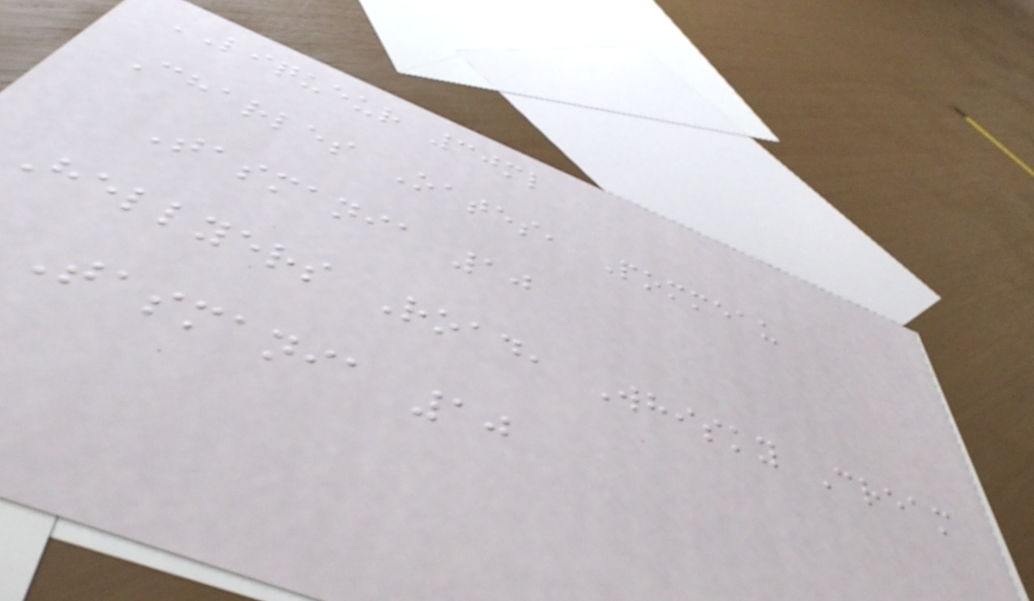LIQUEUR 30ml
Charles Oates, Pommeau
Tasmania 10
Hellyers Road, Whisky Cream
Tasmania 10
